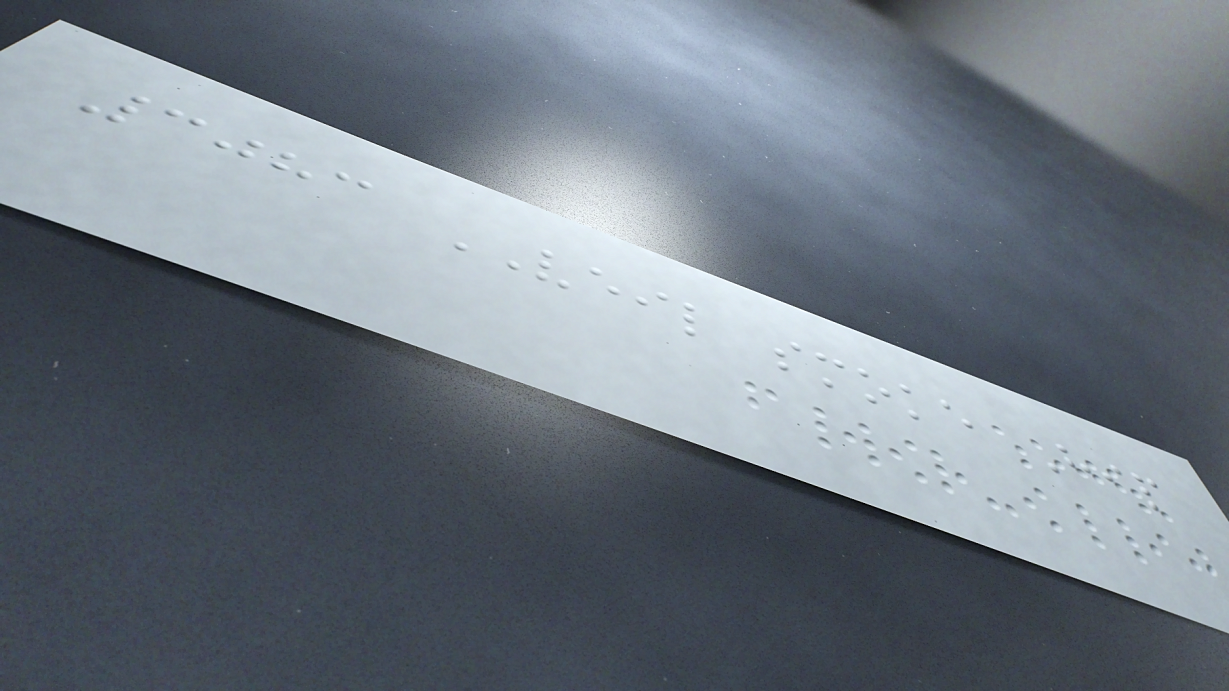3083 VEIL smoke Hip
